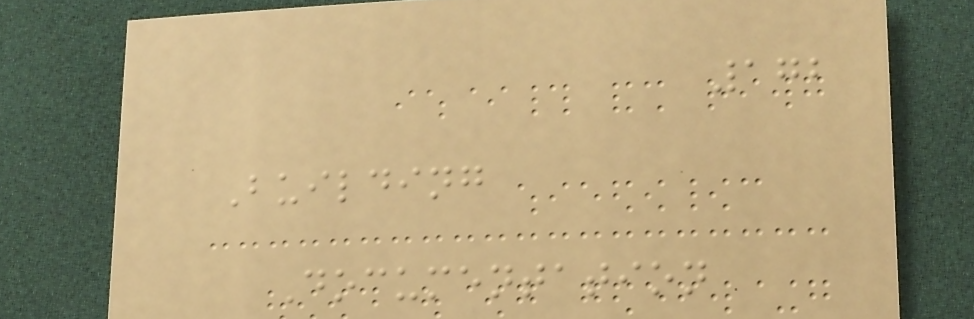172
Building
Documentation
